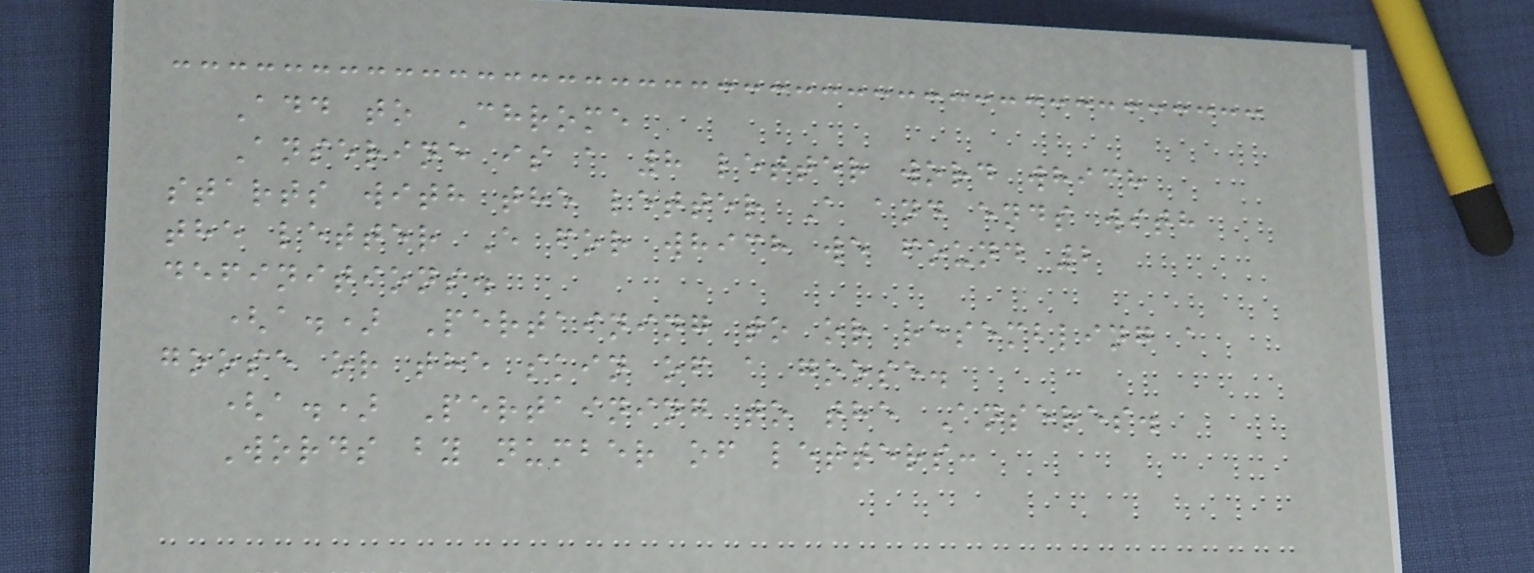Add to Chrome
Anserine is a 8 letter word which
starts with the letter A and ends with
the letter E for which we found 2
definitions.
(a.) Pertaining to or resembling a
goose or the skin of a goose.
(a.) Pertaining to the Anseres.
Words by number of letters:
